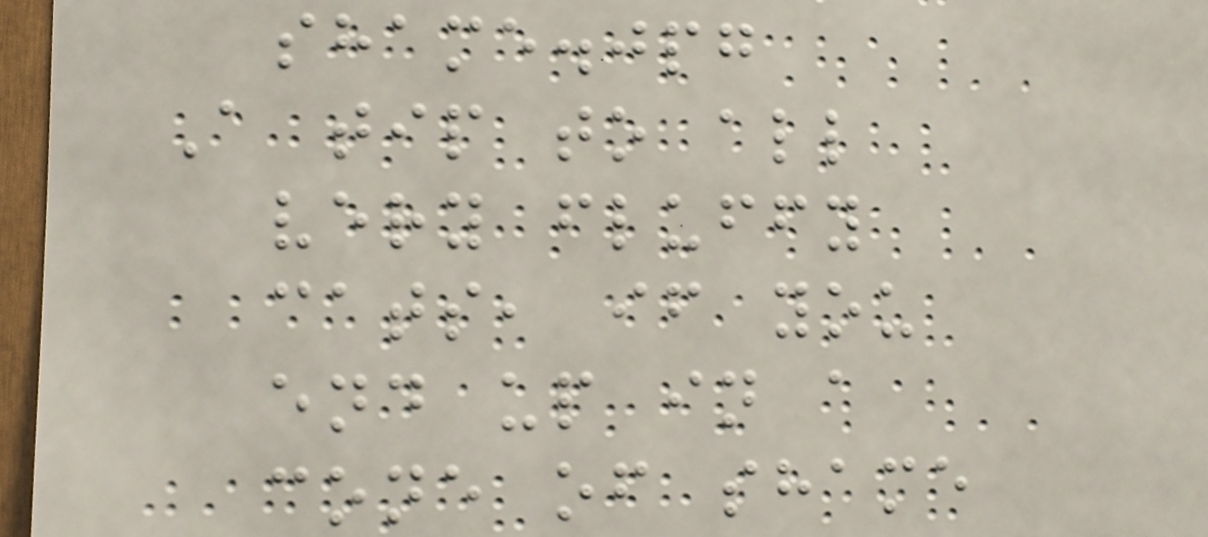shame.jpg
A tip to all
very fluffy
cats, if you
end up in a
cone of shame
